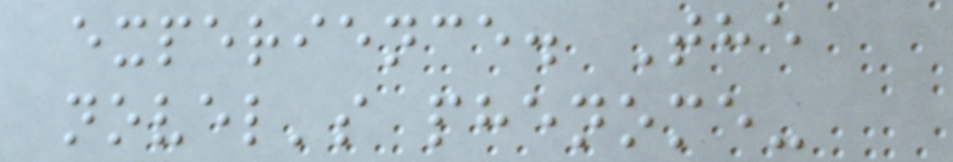experience. The
novel's phenome-
